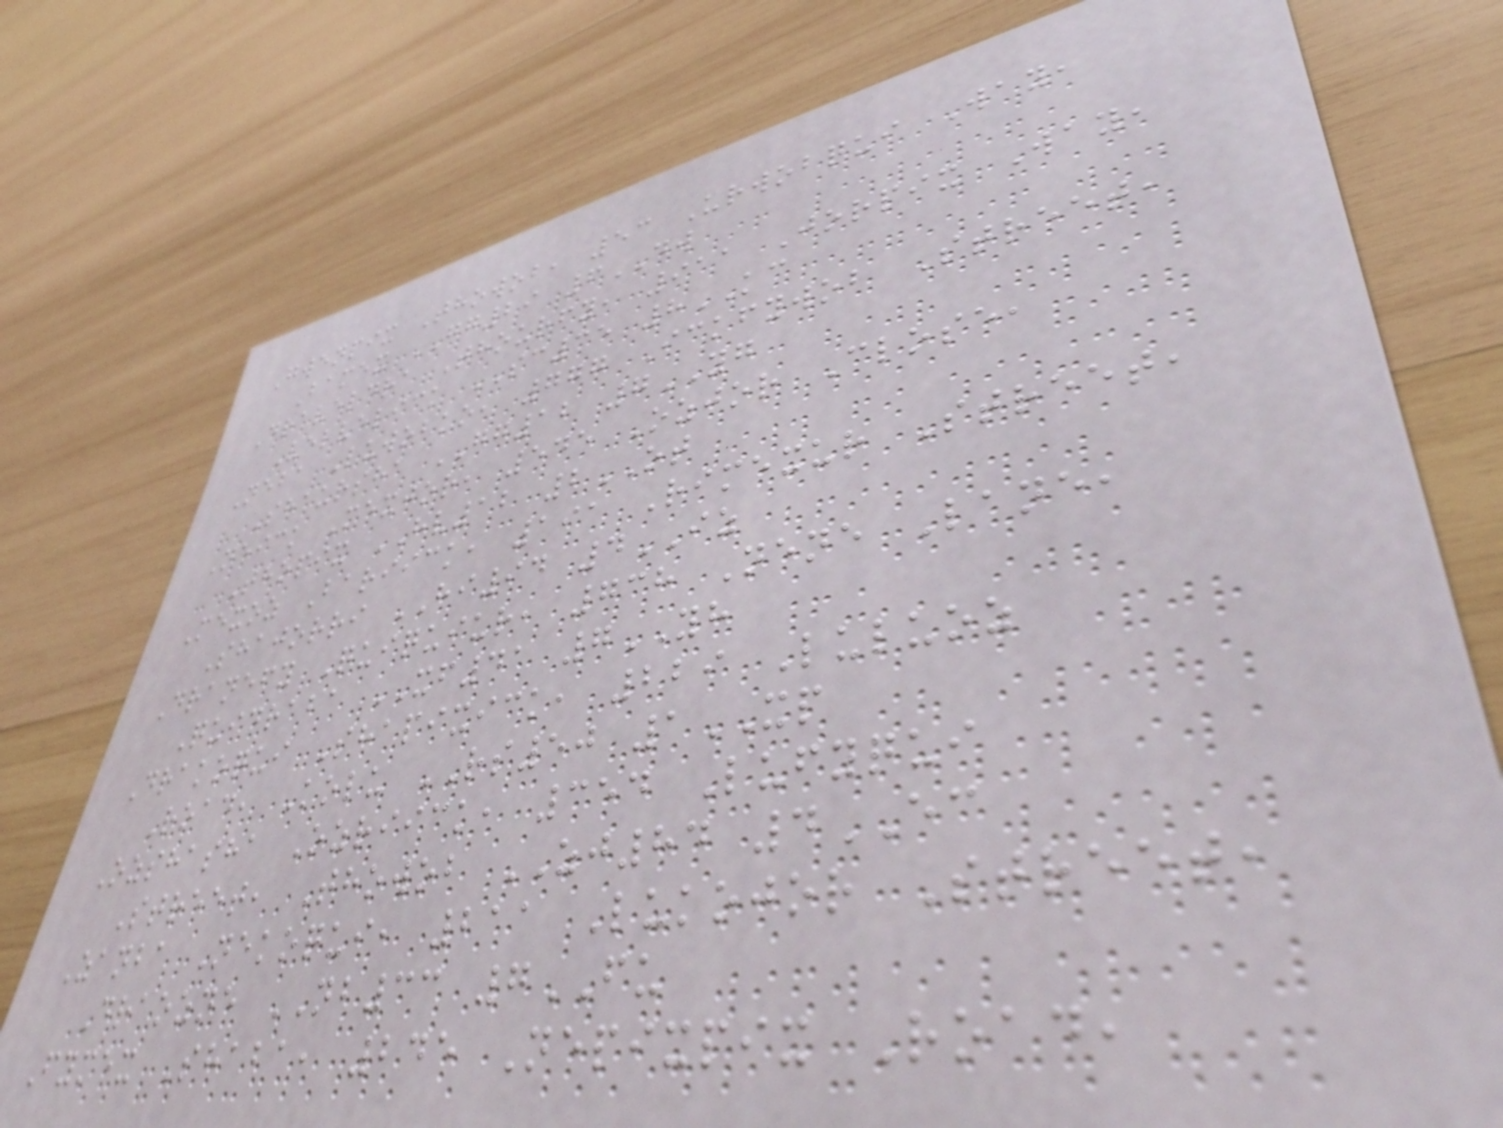Gwenpix Thowob, 53 Urwobqui Way,
Bamex GG29 6DW
Draveldra Thourfy, 911 Jorpix Way,
Velvelick SC35 8KC
Neba Luwobko, 777 Ickfywob Street,
Shaursha GG12 7YG
Neick Mexjor, 545 Ozjor Close,
Thopix HV12 2OT
Mexoz Bariick, 191 Rimexur Street,
Shajorri HI94 4IZ
Dranefy Quiquiur, 738 Nene Lane,
Quidraba XF41 7YH
Drakoqui Shapixick, 229 Luluoz
Road, Kolu RS50 1XP
Ozshasha Ozriick, 354 Lufyqui
Street, Thowob ZJ84 4EC
Zanba Nekoqui, 211 Lukojor Street,
Draozne NB33 7FU
Fymex Shaba, 245 Nepixpix Road,
